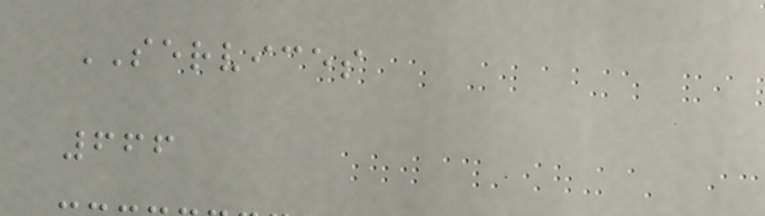SERVICES
666
